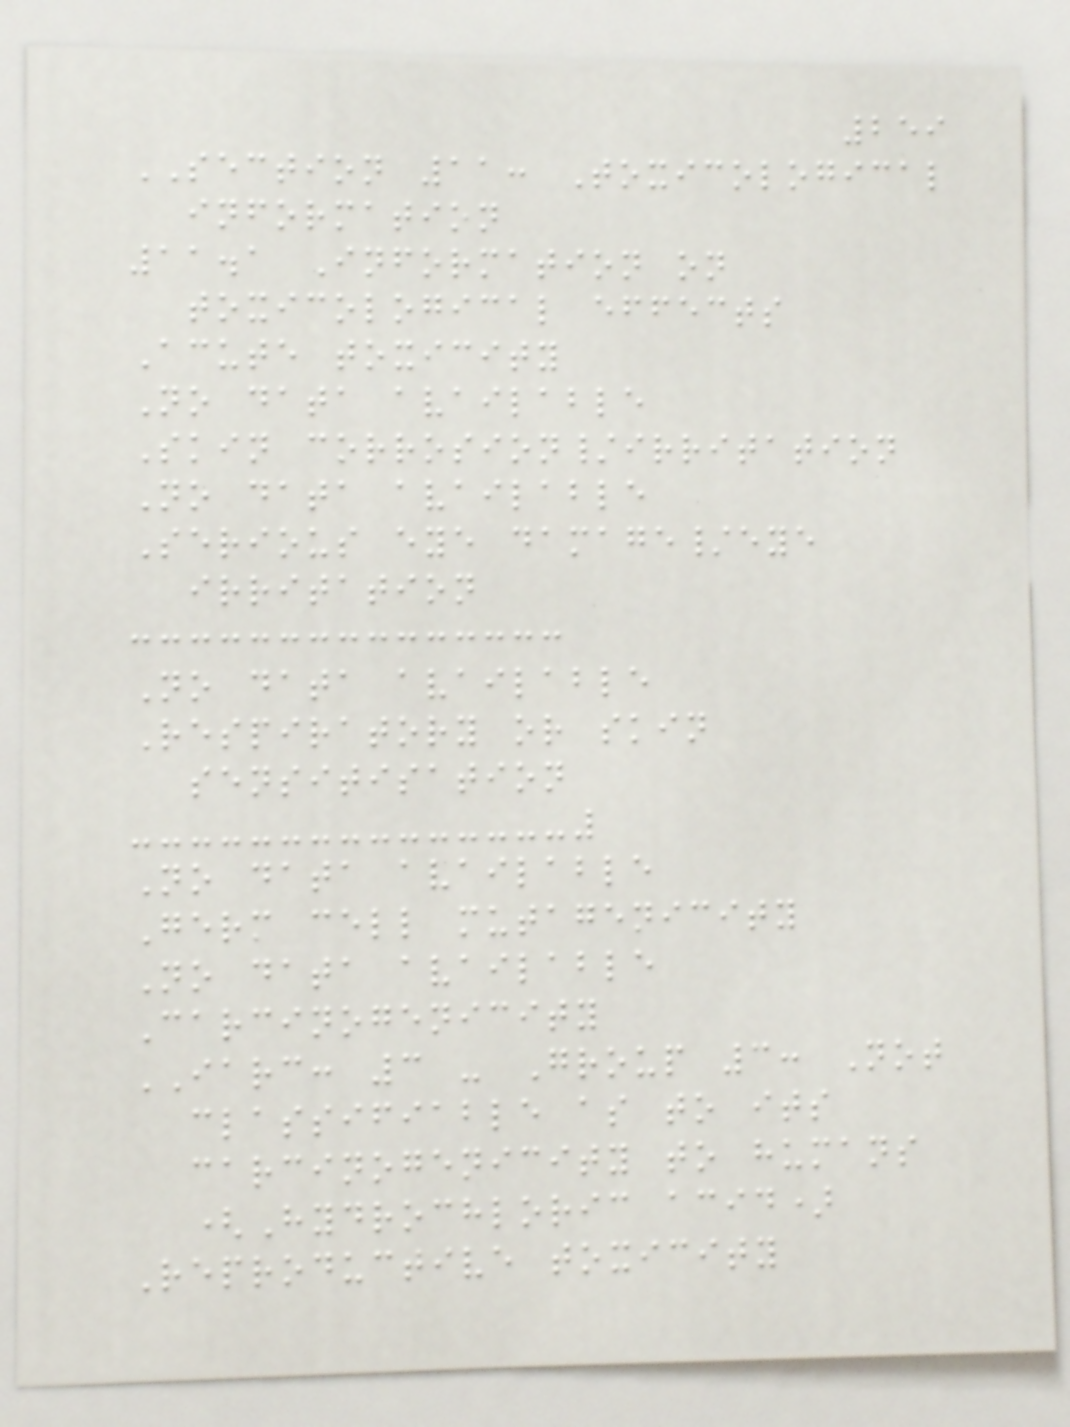259
SECTION 11: Toxicological
information
11.1 Information on
toxicological effects
Acute toxicity
No data available
Skin corrosion/irritation
No data available
Serious eye damage/eye
irritation
No data available
Respiratory or skin
sensitisation
No data available
Germ cell mutagenicity
No data available
Carcinogenicity
IARC: 3 - Group 3: Not
classifiable as to its
carcinogenicity to humans
(Hydrochloric acid)
Reproductive toxicity
